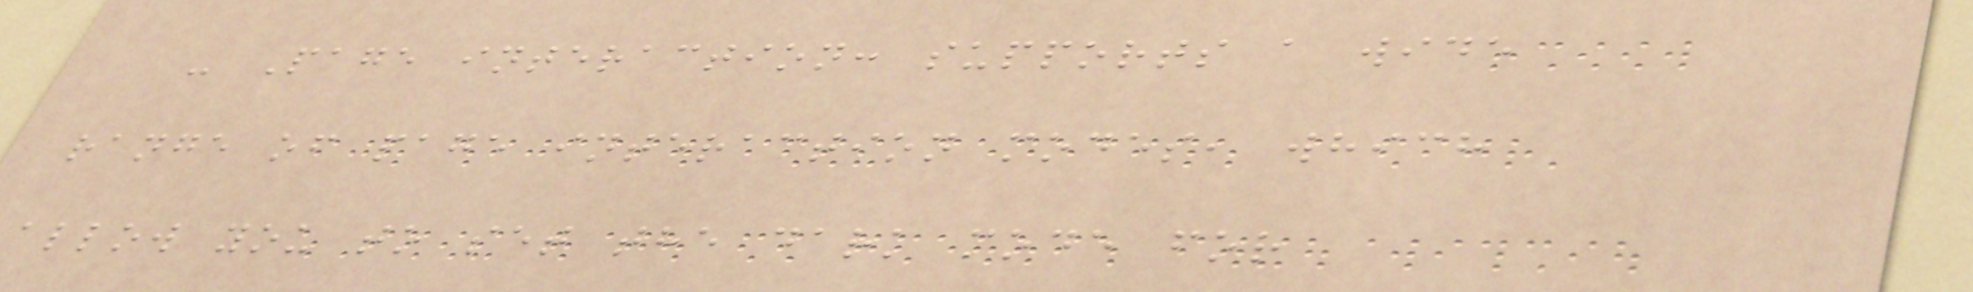- Page interaction: supports a wide
range of page interaction modes, which
allow you to set the dark mode for
